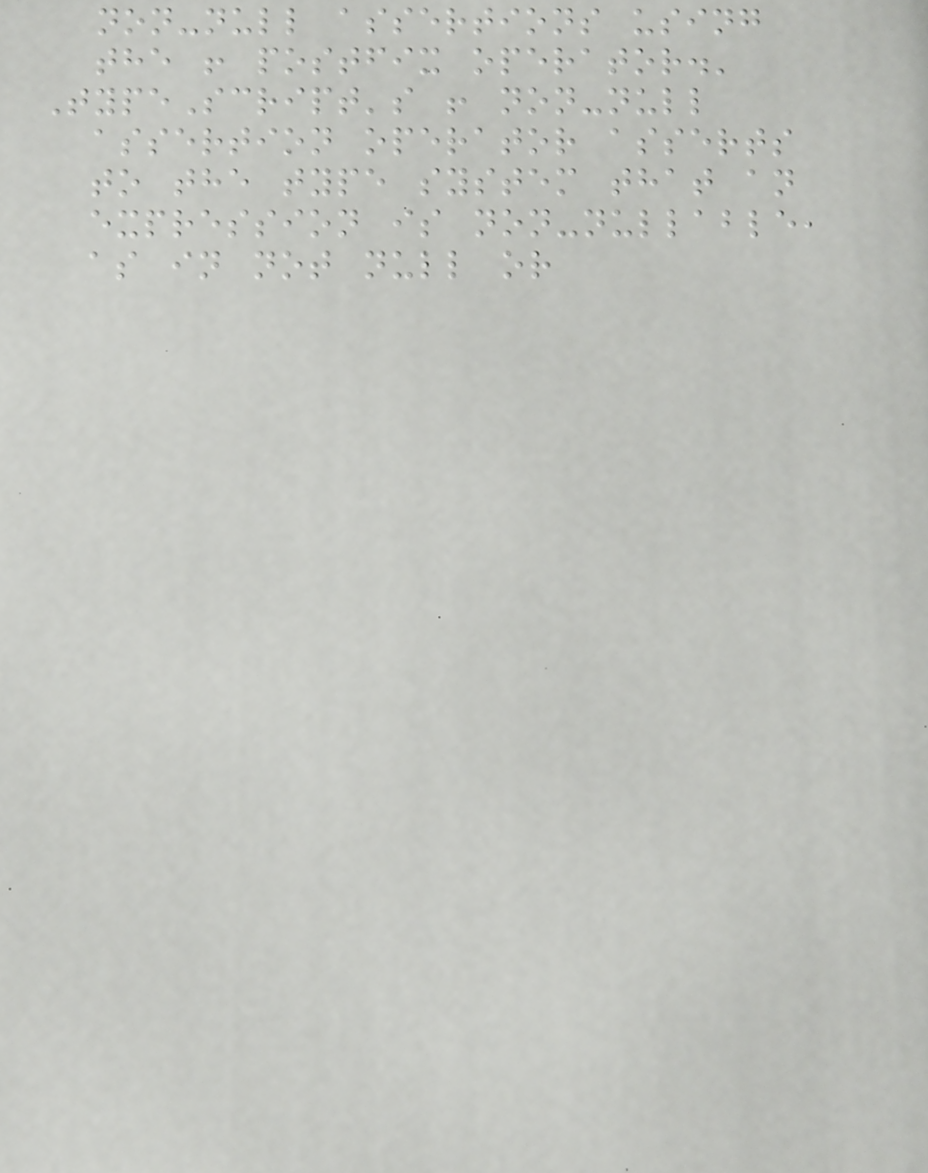non-null assertions using
the ! postfix operator.'
TypeScript's ! non-null
assertion operator asserts
to the type system that an
expression is non-nullable,
as in not null or
